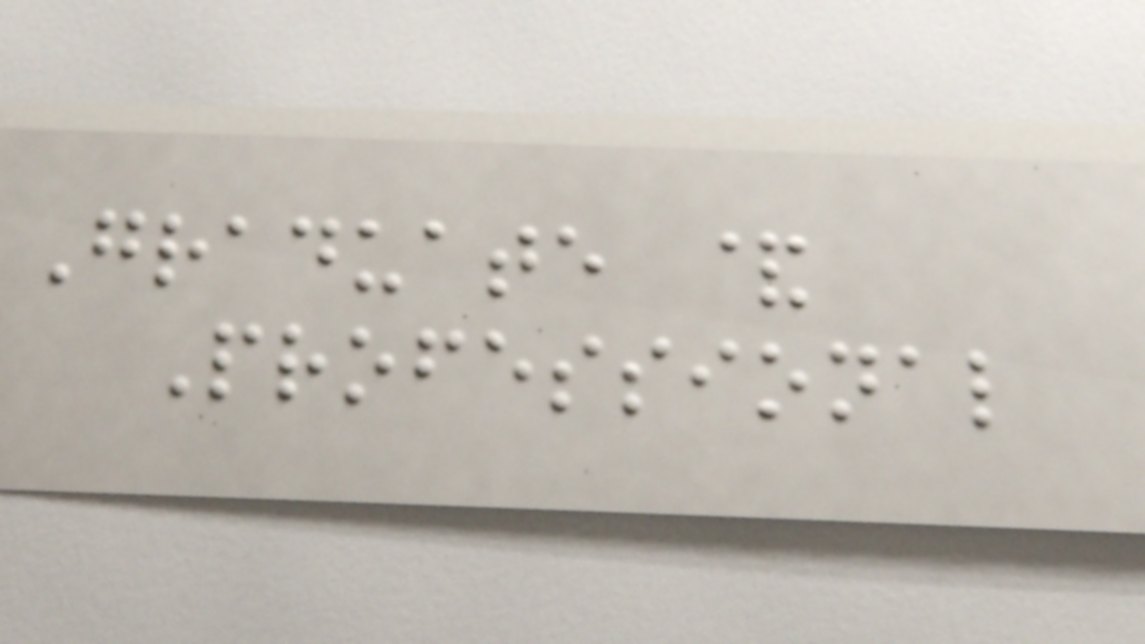Graduate &
Professional
